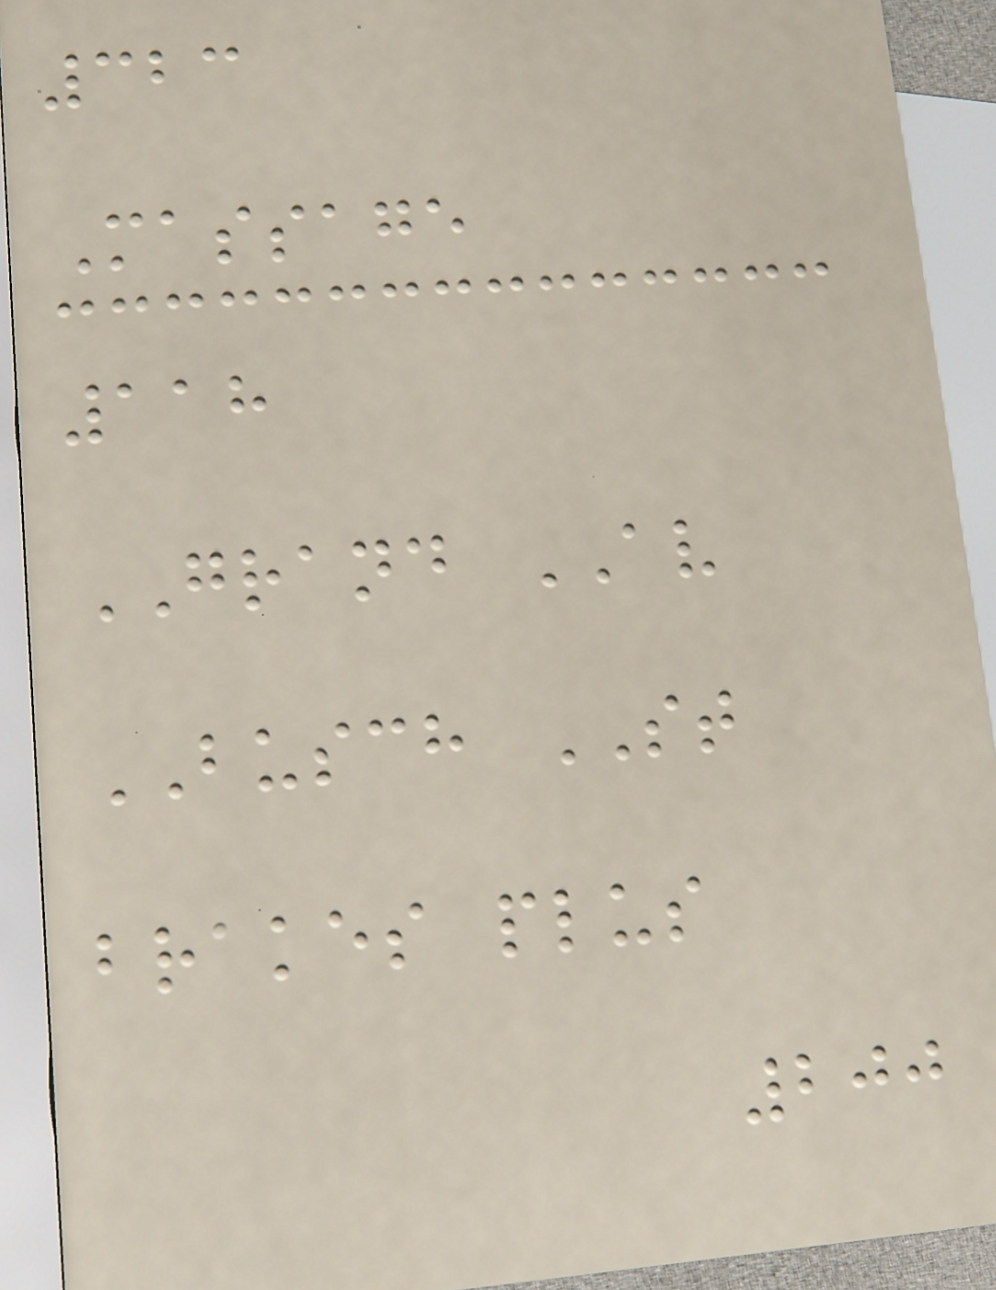323
Massage
118
GRAND AV
BUSCH ST
brakes plus
200
